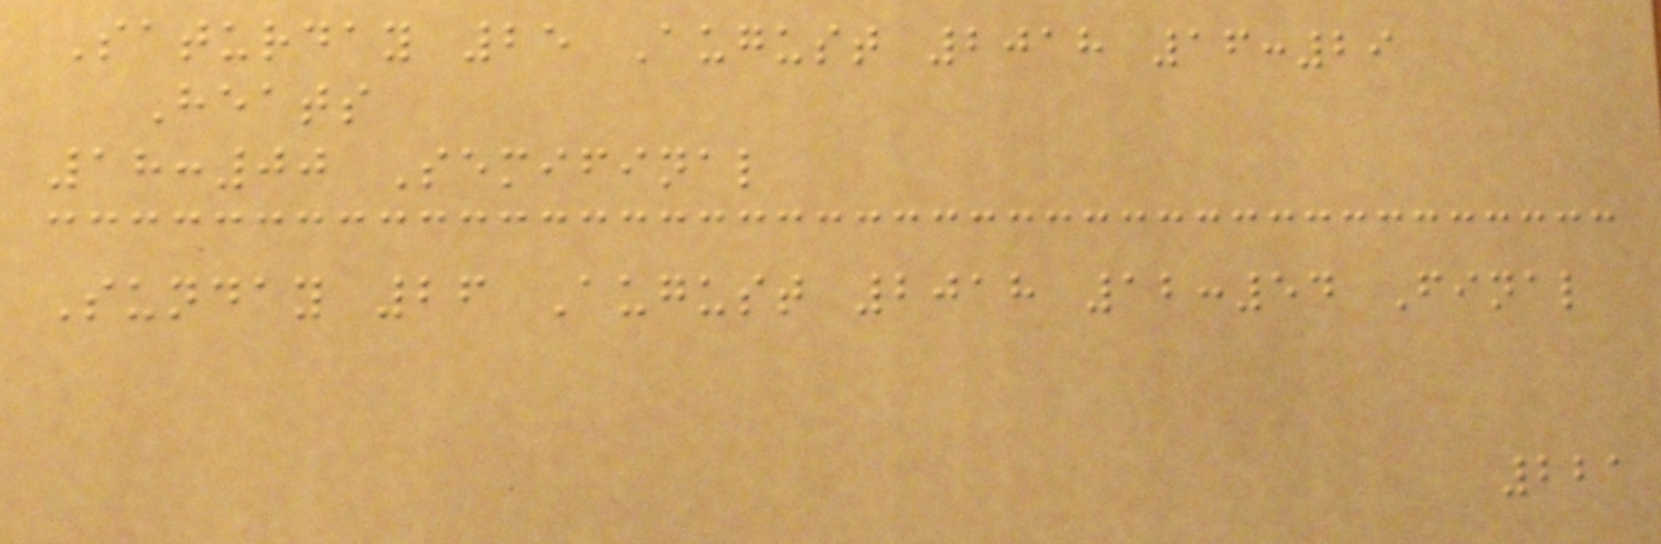Saturday 25 August 2018 16:29
Heats
18:00 Semifinal
Sunday 26 August 2018 12:54 Final
221
